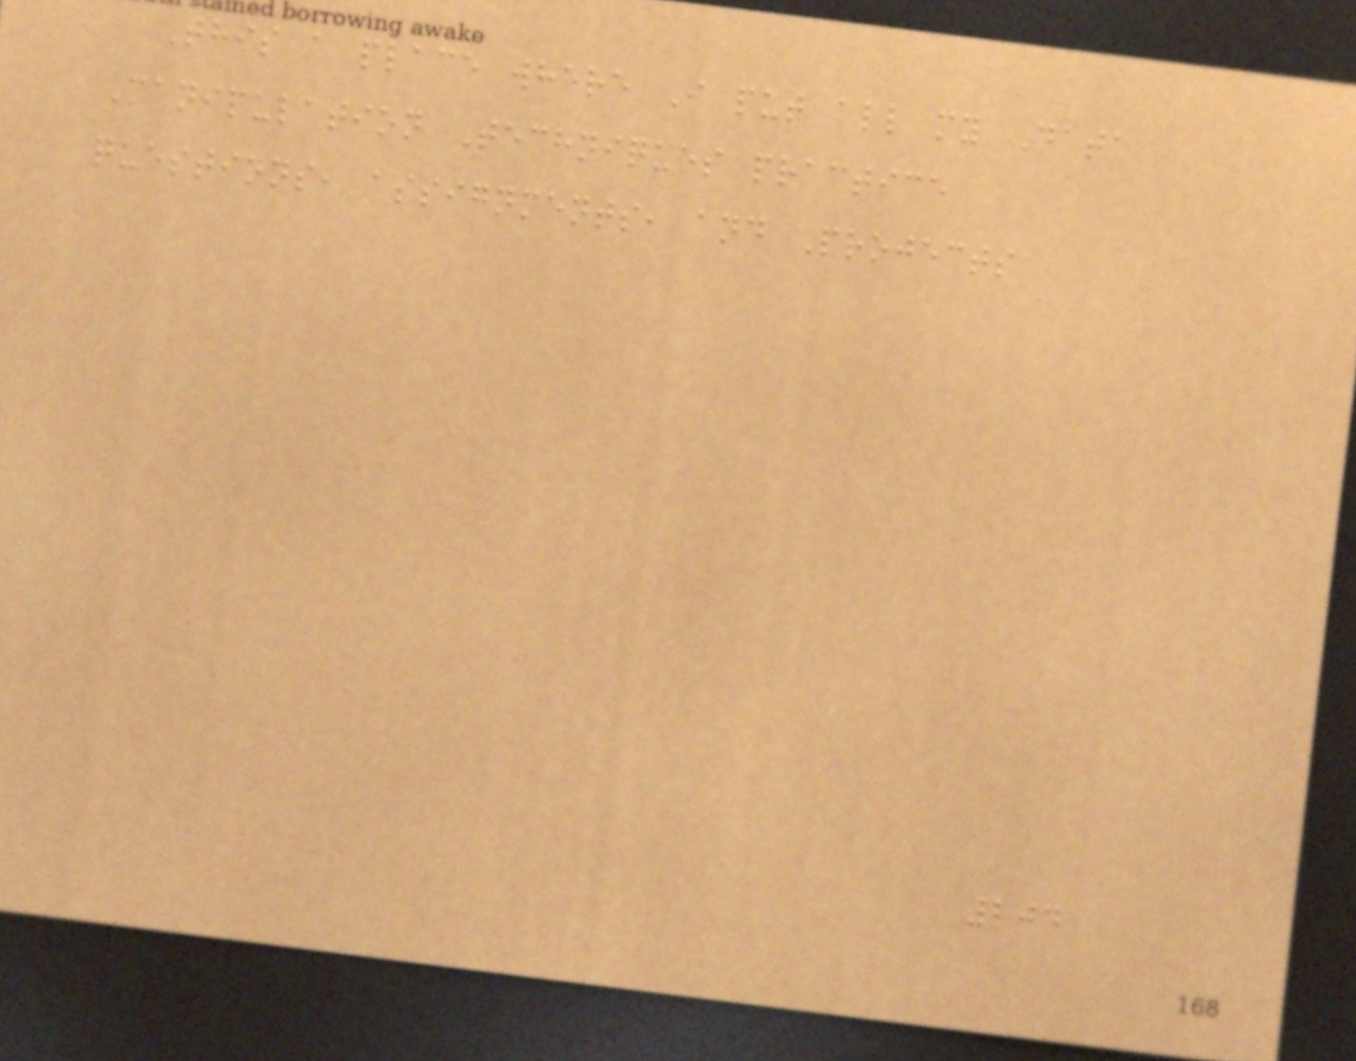This a place where I put all my Data
Manipulation Techniques practice
questions, assignments, and Projects
204
